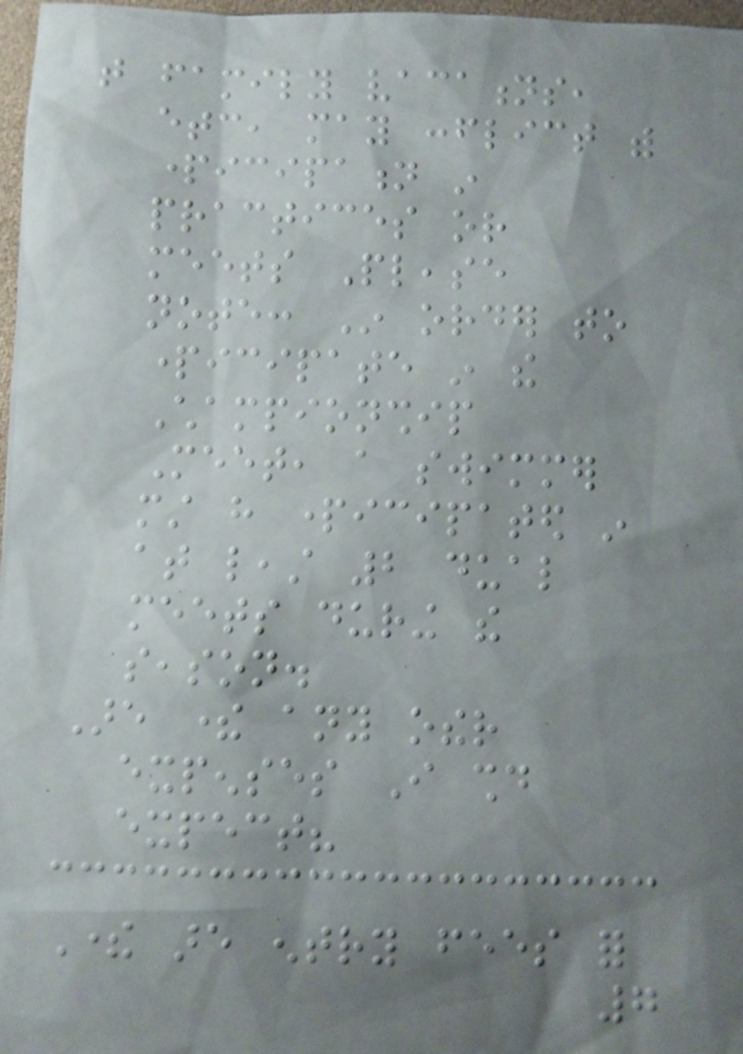that family vacations,
etc, may conflict with
participation in
practices or
meets Please
note: In order to
participate in the
Championship
Meet, a swimmer
must have participated in
at least 2 dual
meets during the
season.
Are there any other
expenses I should
expect?
There are entry fees for
7
